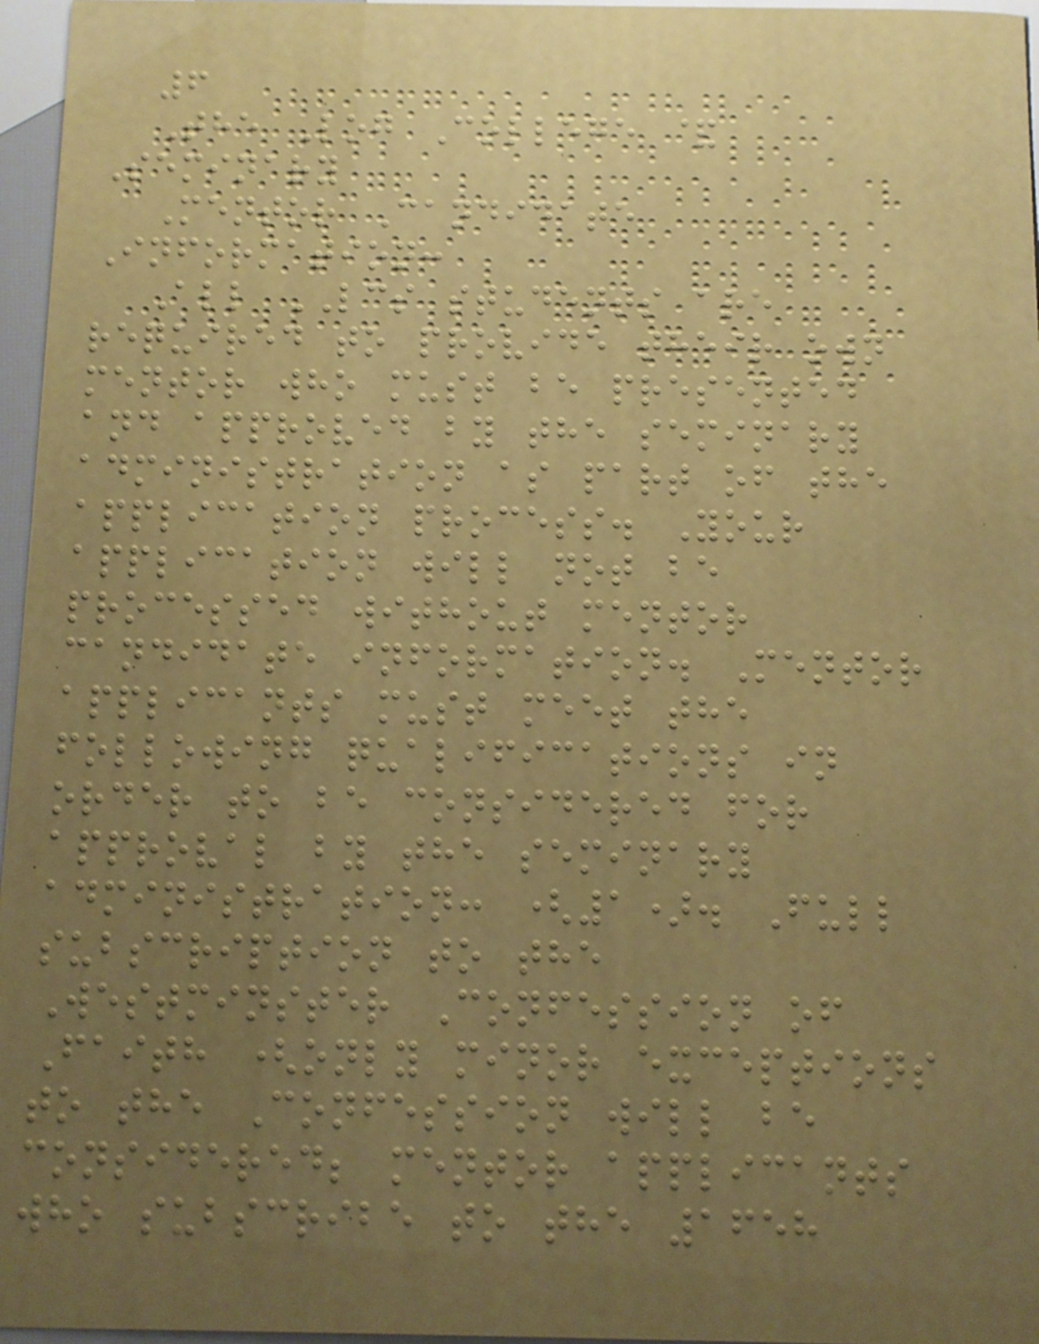6
The Log College &
Seminary
Mentor Candidate
Information:
All LCS students are
required to provide their own
mentor who must be presented
and approved by the seminary
administration as part of the
application process. Your
application will not be
processed without mentor
candidate information. Mentor
applicants must meet the
following qualifications in
order to be considered for
approval by the seminary
administration: (1). Full
subscription to the
Westminster Confession of
Faith (only minor exceptions
to the Confession will be
considered; mentor applicants
who subscribe to the 1658
